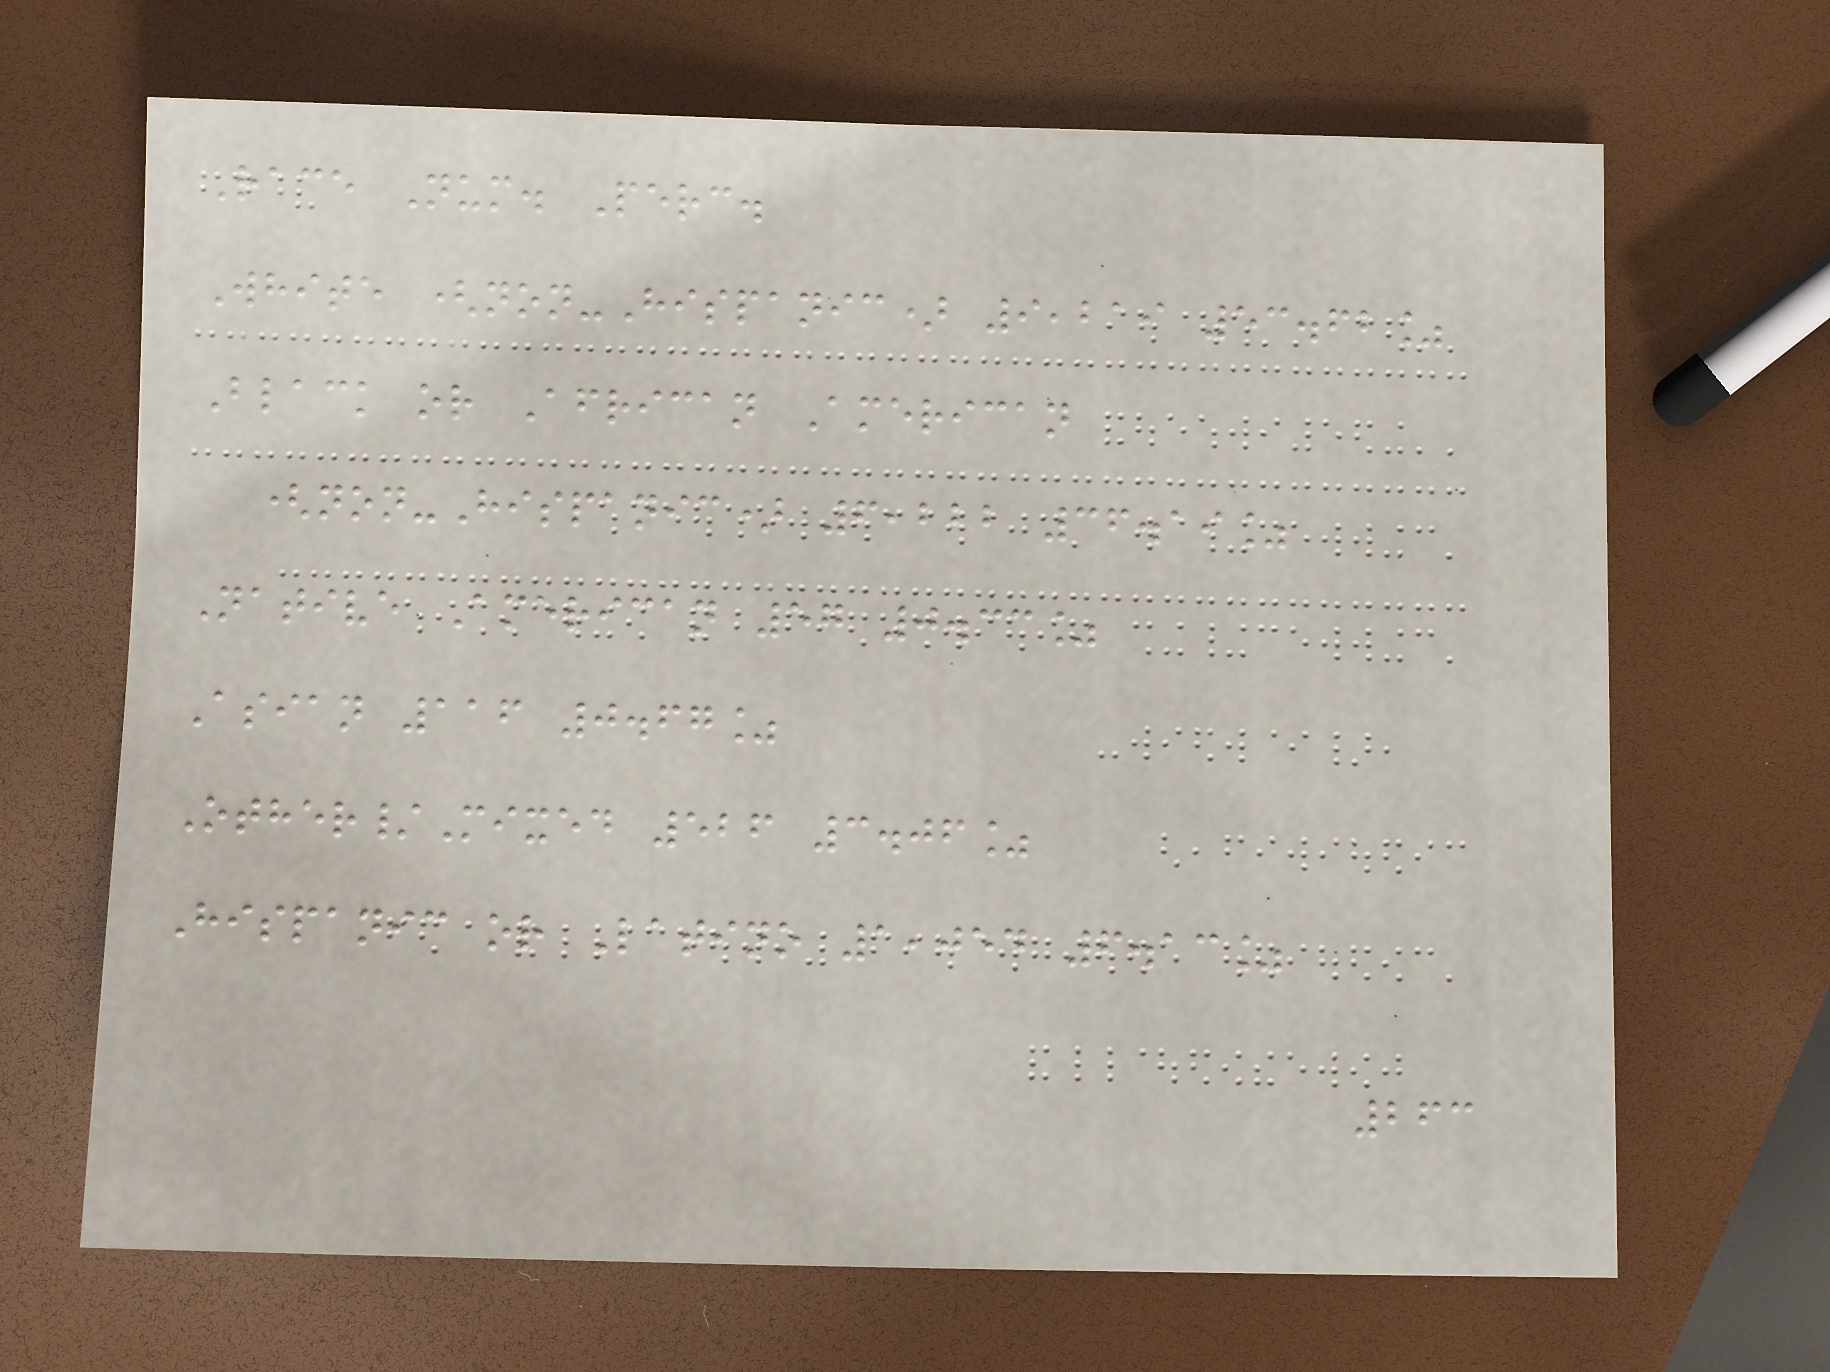Race Num. Perc.
White (non-Hispanic) 9,219 53.62%
Black or African American
(non-Hispanic) 6,222 36.19%
Native American 57 0.33%
Asian 116 0.67%
Other/Mixed 526 3.06%
Hispanic or Latino 1,054 6.13%
263
